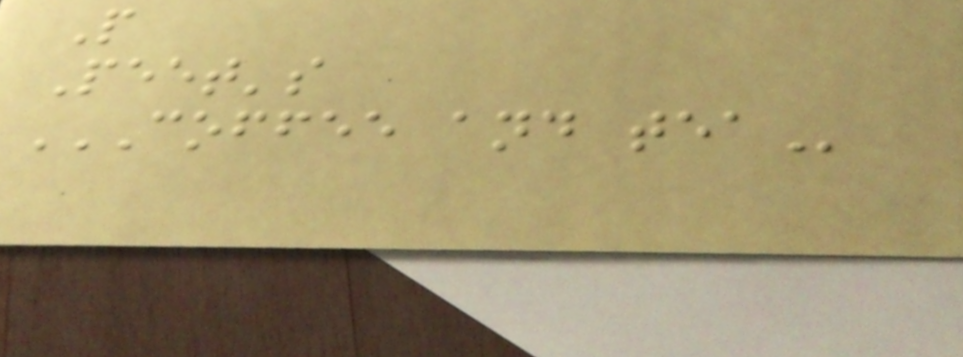P
Peet's
COFFEE AND TEA
